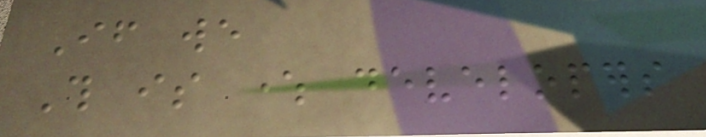If we
This is where developers
